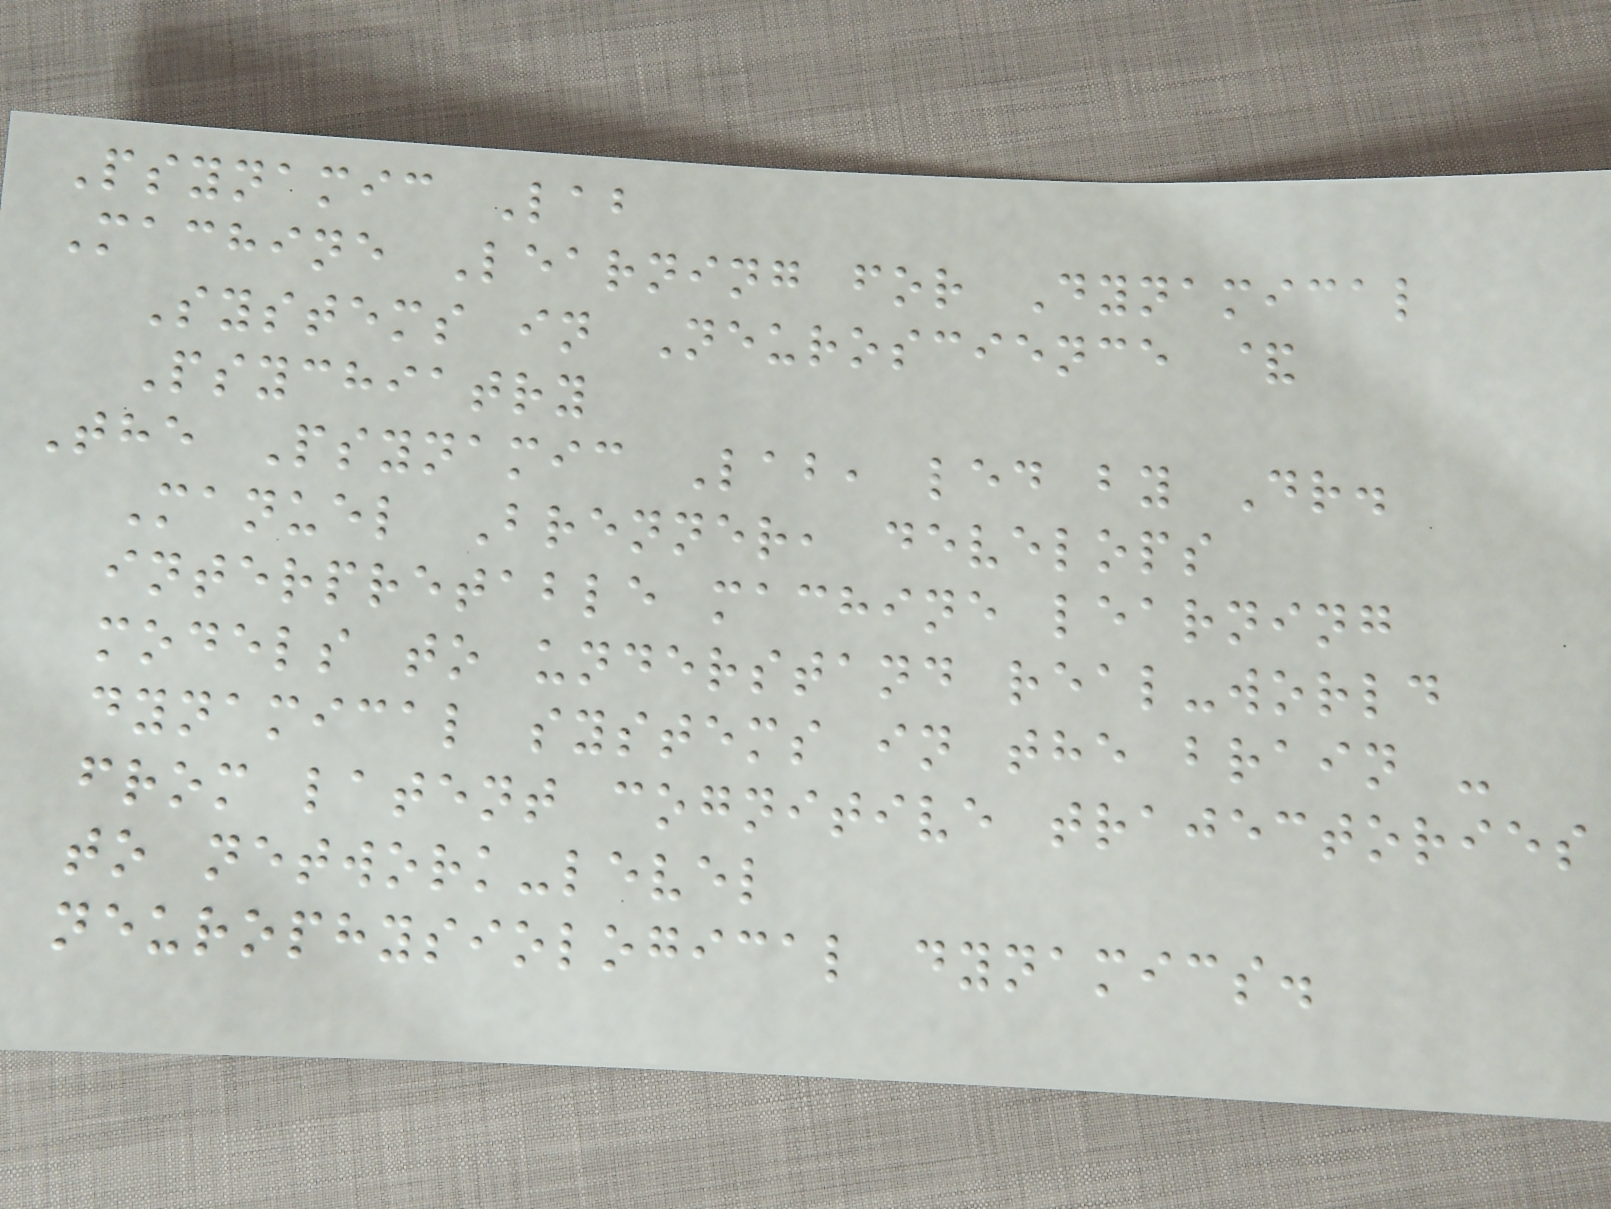Psynamic Lab
Machine Learning for Dynamical
Systems in Neuroscience &
Psychiatry
The Psynamic Lab, led by Dr.
Manuel Brenner, develops
interpretable machine learning
models to understand real-world
dynamical systems in the brain -
from latent cognitive trajectories
to network-level
neurophysiological dynamics.
